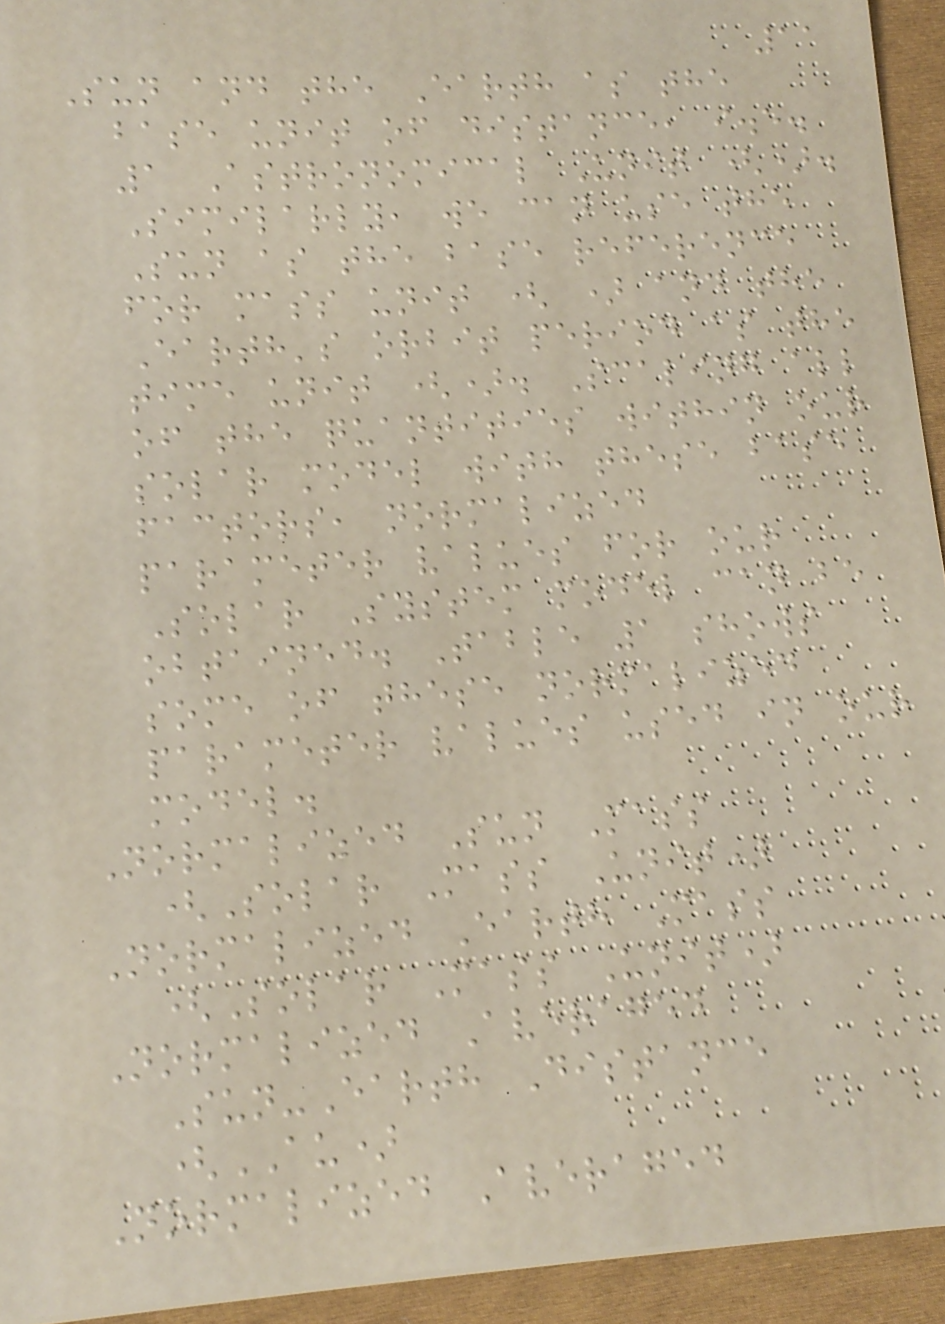11
Sun and the Earth as the
base unit of distance, i.e.
1 Astronomical Unit ().
Similarly, we can use the
Sun as the base reference
for mass unit ( ) and the
Earth's orbit period as the
time unit (). Scaling all
of the quantities within our
solar model with these base
factors, normalized
parameter values for our
Solar System model can be
obtained. Table 1 shows
some of these normalized
parameter values used in our
model.
Normalized Sun Mass
(Solar Mass Unit)
Normalized Earth Mass
(Solar Mass Unit)
Normalized Averaged
Sun-Earth Distance
(AU)
Normalized Averaged
